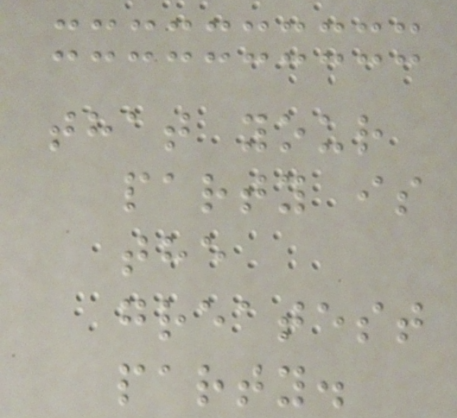that your
party is
the
greatest
party.
